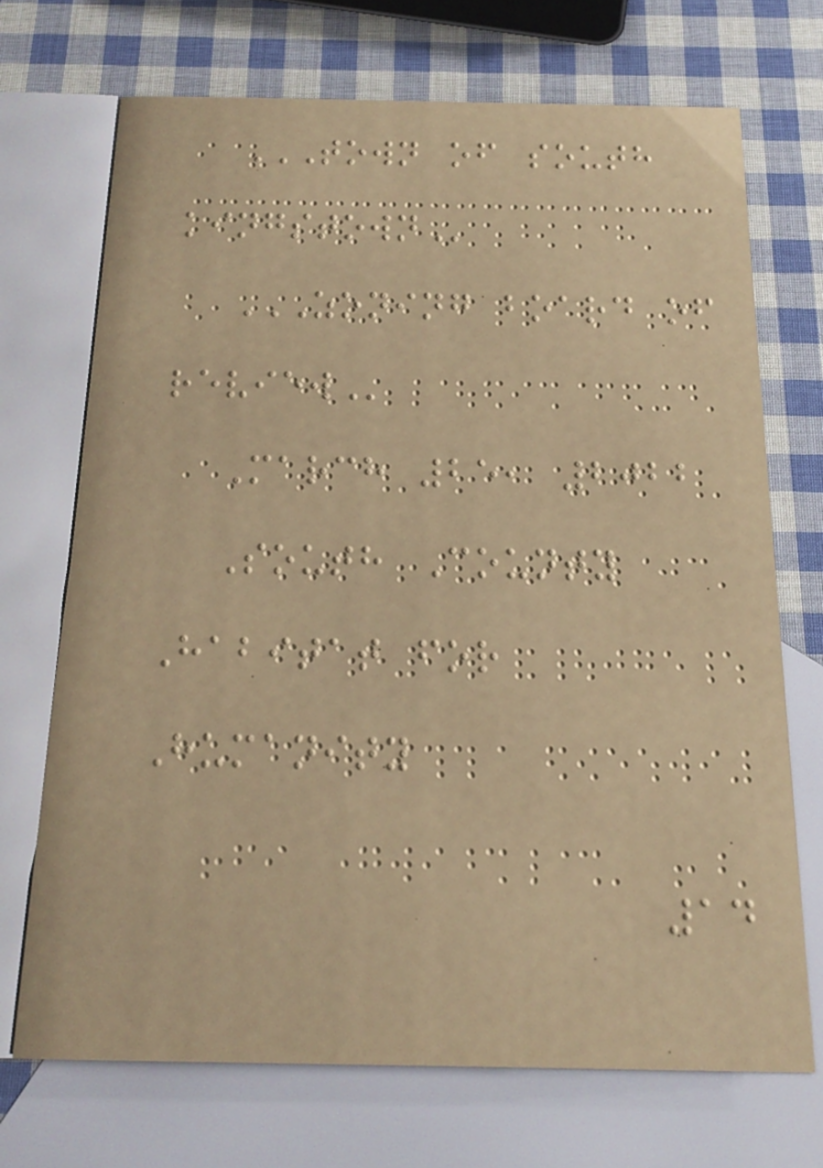TOWN OF SOUTH
KINGSTOWN
ZONING BOARD OF
REVIEW
March 25, 2022
South County
Habitat for
Humanity
14
